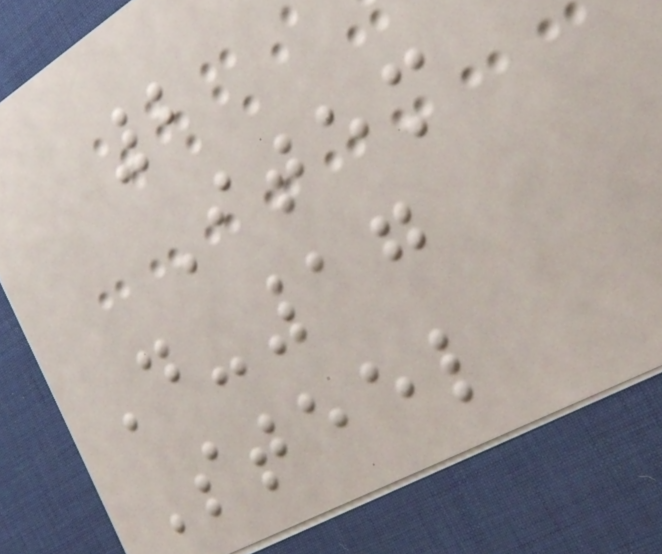2
Item
D-17
Steel
